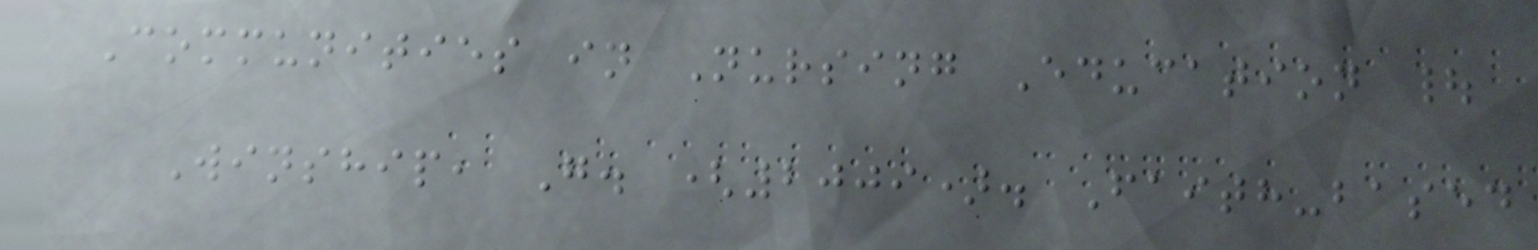Communities in Nursing Education |
Winship, G. (2009). Faith-based
